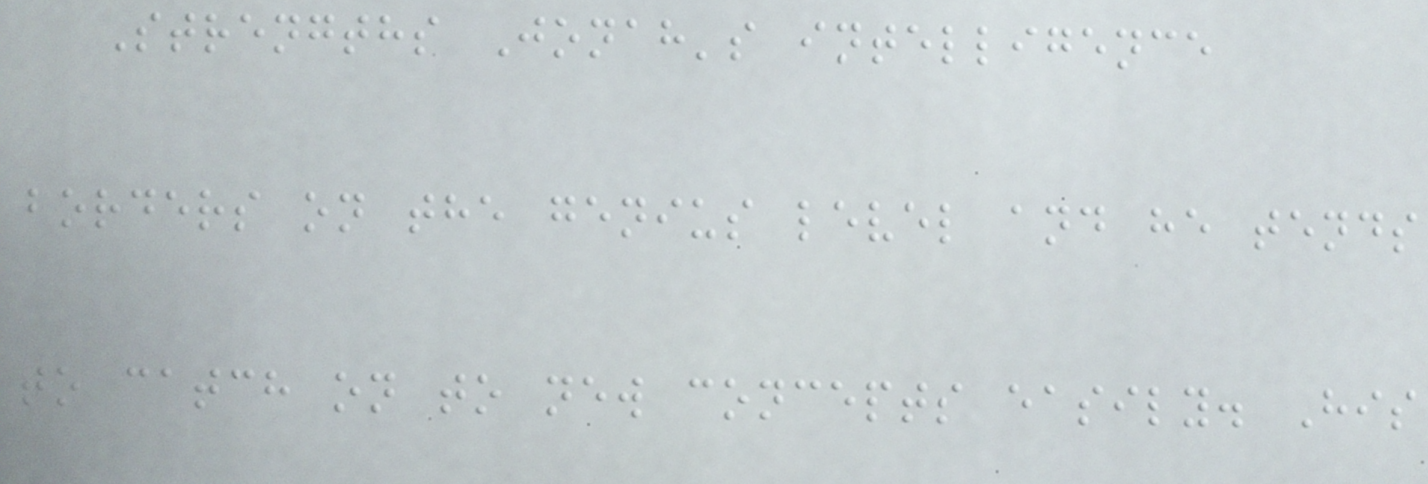Strengths Jonah's intelligence
borders on the genius level and he tends
to catch on to new concepts easily. His
